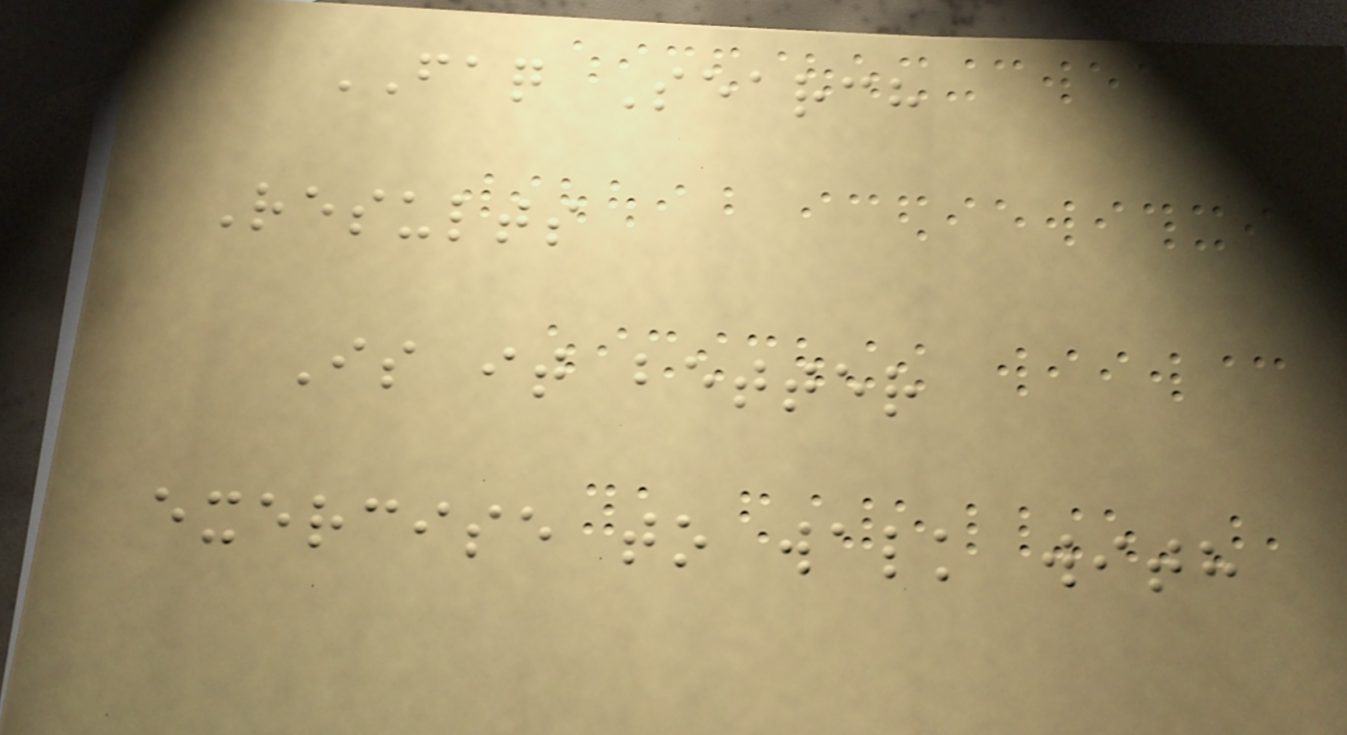FAQ Search
Results
Is it better
exercise to walk with
